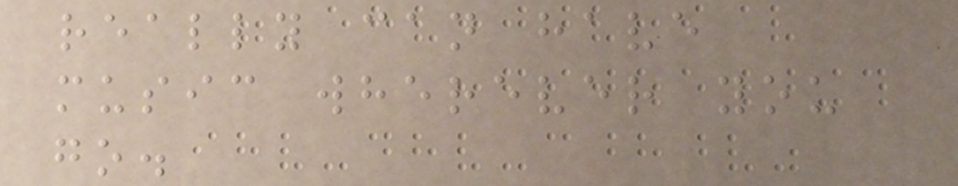really can have
music wherever you
go.
